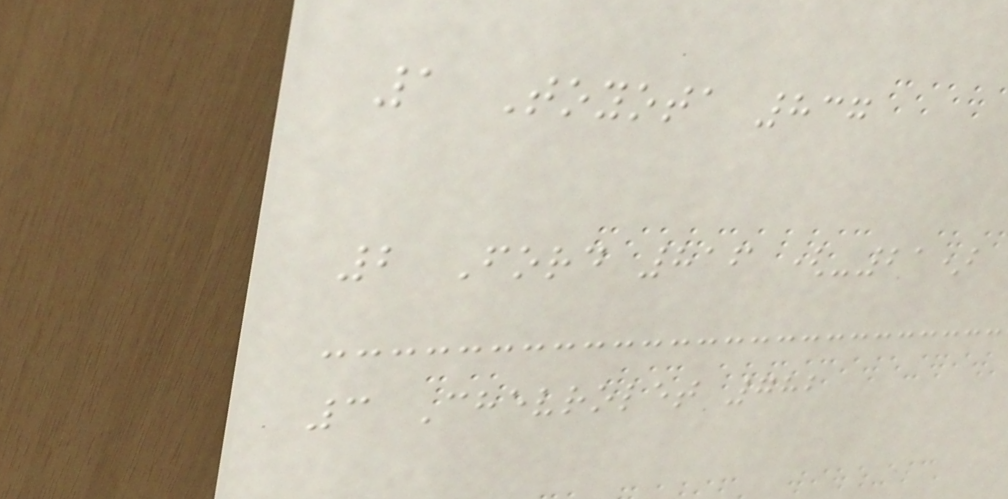1 Toyota 837
2 Ford 816 (-21)
3 Chevrolet 782
